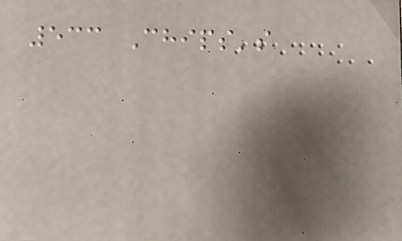533 Chips's
